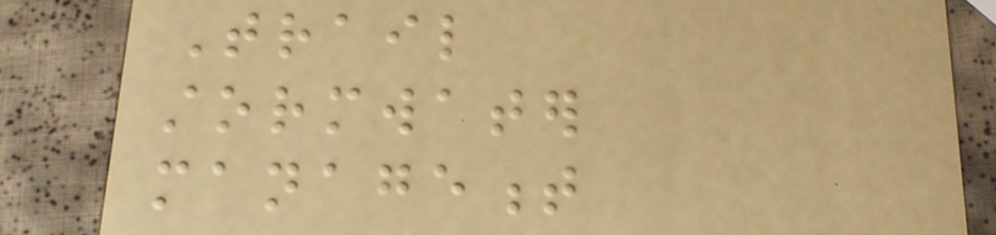Trail
stormwater
management
